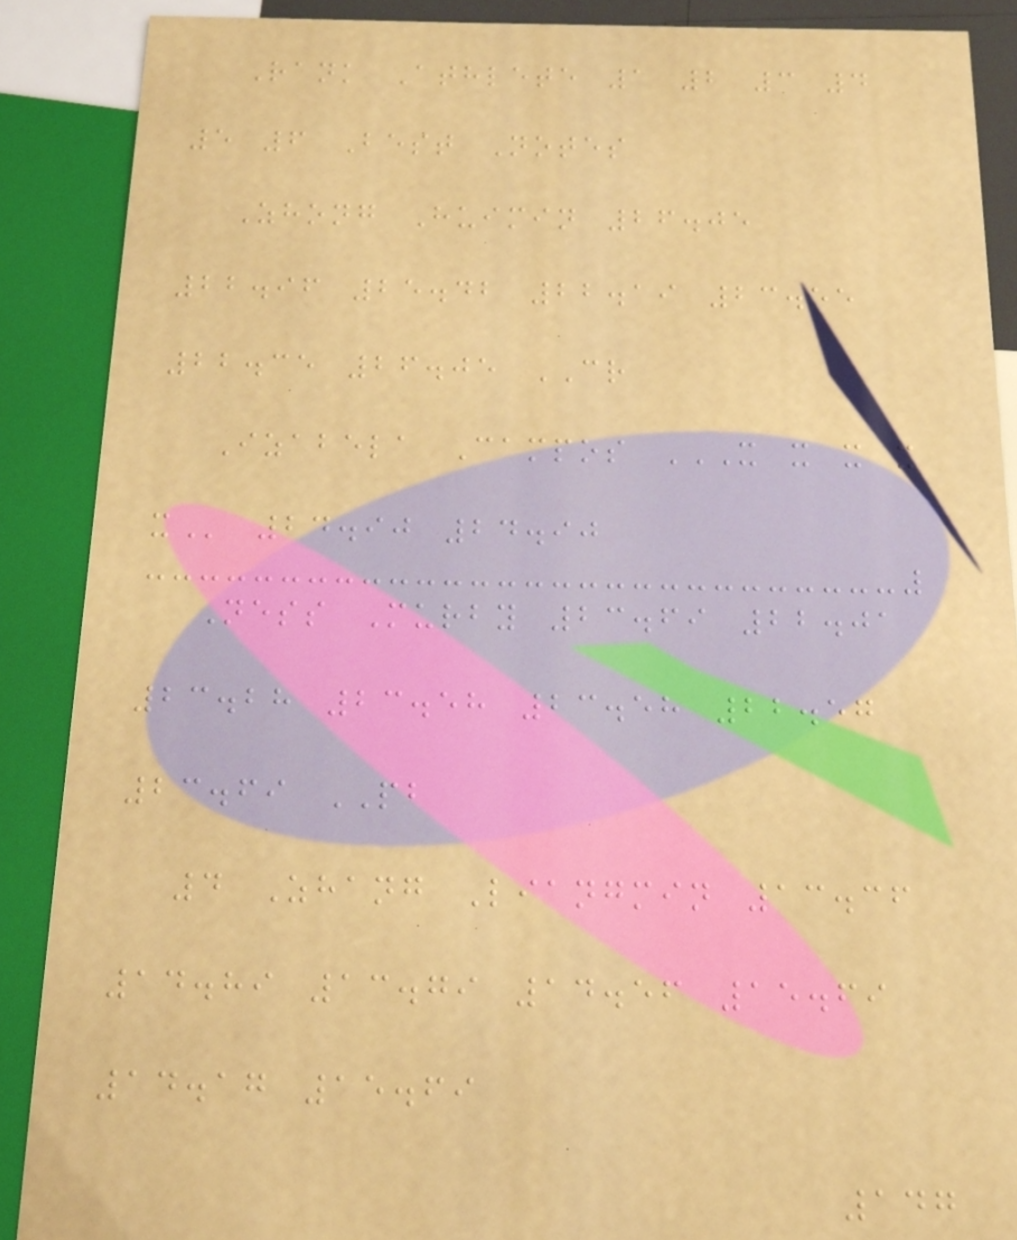Rank Athlete 1 2 3 4
5 6 Best Notes
Zhong Huimin 26.05
22.96 25.42 22.19 23.55
22.35 26.05 CR
Izabela Campos X X X X
X 24.90 24.90
Ness Murby 23.69 22.01
23.28 23.58 23.58 22.57
23.69 PB
4 Zhang Liangmin 13.36
14.89 13.79 14.56 15.69
14.17 15.69
147
